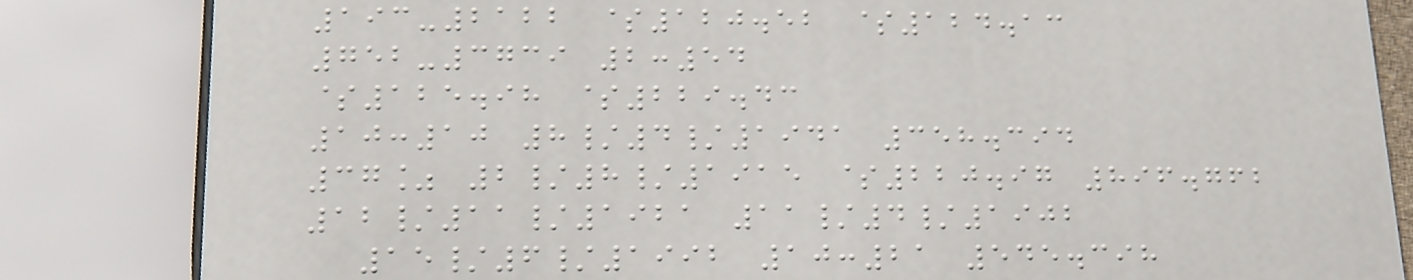193-2122 $120.52 $124.13
752-3739 2:54
$125.98 $229.43
10:10 8/4/1941 358.394
37% 2/8/1915 $220.97 896.762
12/11/1921 11/4/1902
15/6/1992 10:21 545.398
